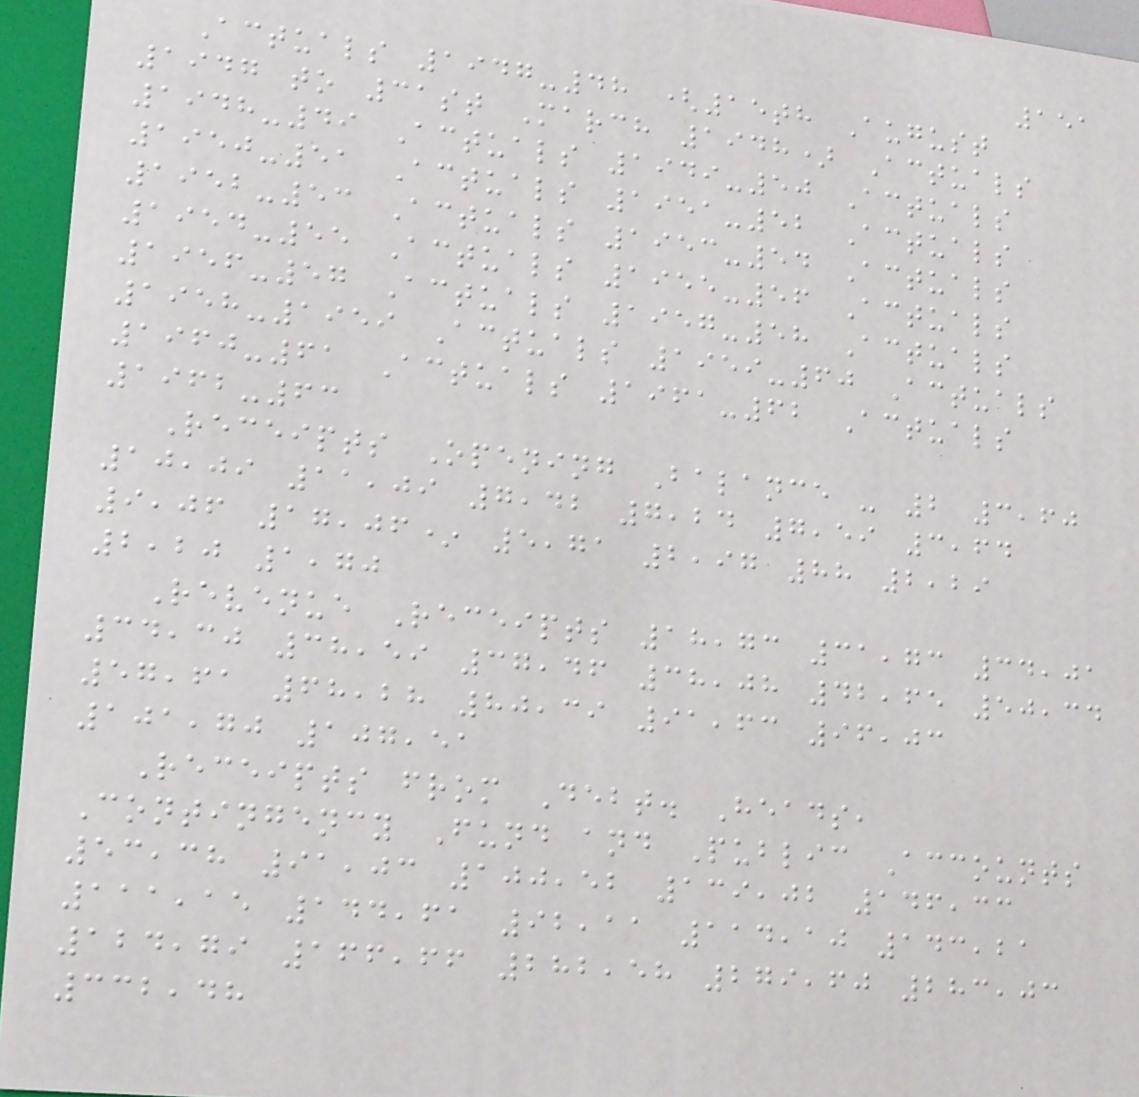151
Actuals 1947-48 (15th August
1947 to 31st March 1948) Actuals
1948-49 Actuals 1949-50 Actuals
1950-51 Actuals 1951-52 Actuals
1952-53 Actuals 1953-54 Actuals
1954-55 Actuals 1955-56 Actuals
1956-57 Actuals 1957-58 Actuals
1958-1959 Actuals 1959-60 Actuals
1960-61 Actuals 1961-62 Actuals
1962-63
Receipts Opening Balance - 2 3,60
10,09 11,09 7,42 7,24 7,59 3,64
9,06 17,06* 5,71 2,97 88 2,29
2,20 1,70
Revenue Receipts 18,73 31,73 34,01
34,30 38,59 37,46 38,08 42,65 50,34
57,61 68,28 80,39 91,63 96,03
101,70 107,51
Receipts from Debt. Heads,
Contingency Fund and Public Accounts
53,38 91,03 100,52 139,02 146,33
111,15 144,61 92,11 114,10 143,21
124,79 166,66 282,58 279,60 283,03
332,48
